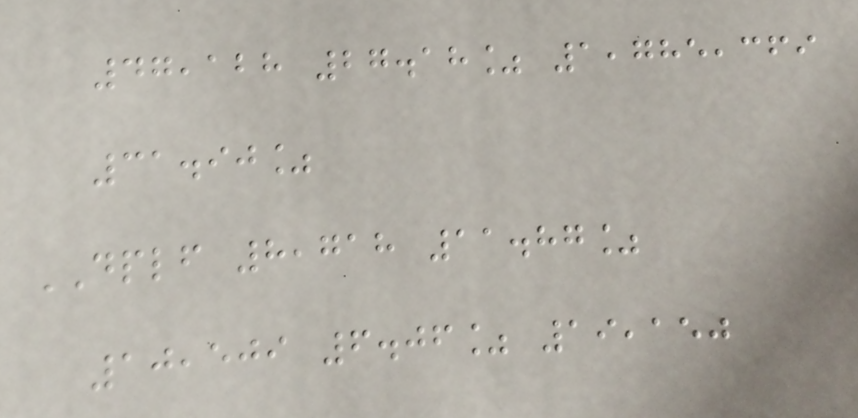47,128 27.18% 1,785,369
31.90%
DPLF 8,718 11.87%
10,509 6.06% 19,150
